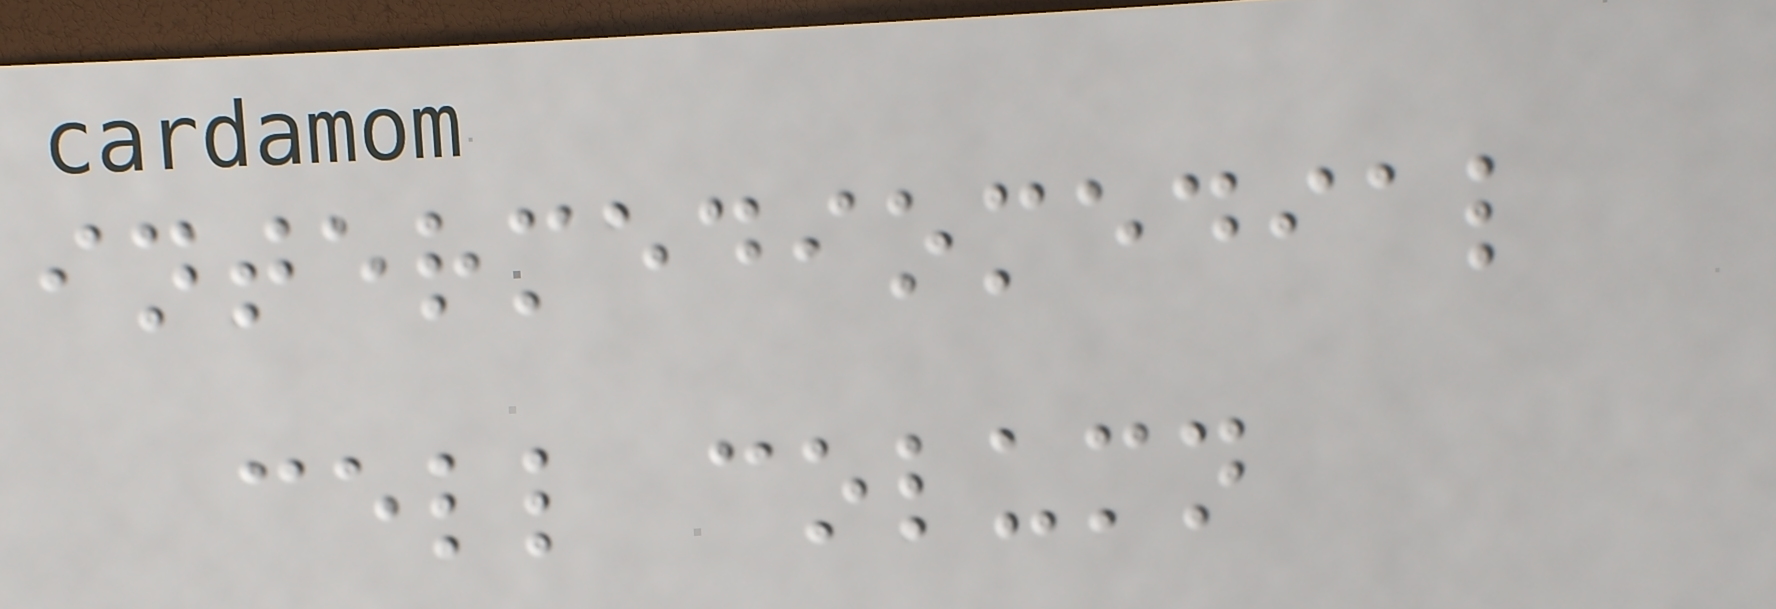intermediomedial
cell column
